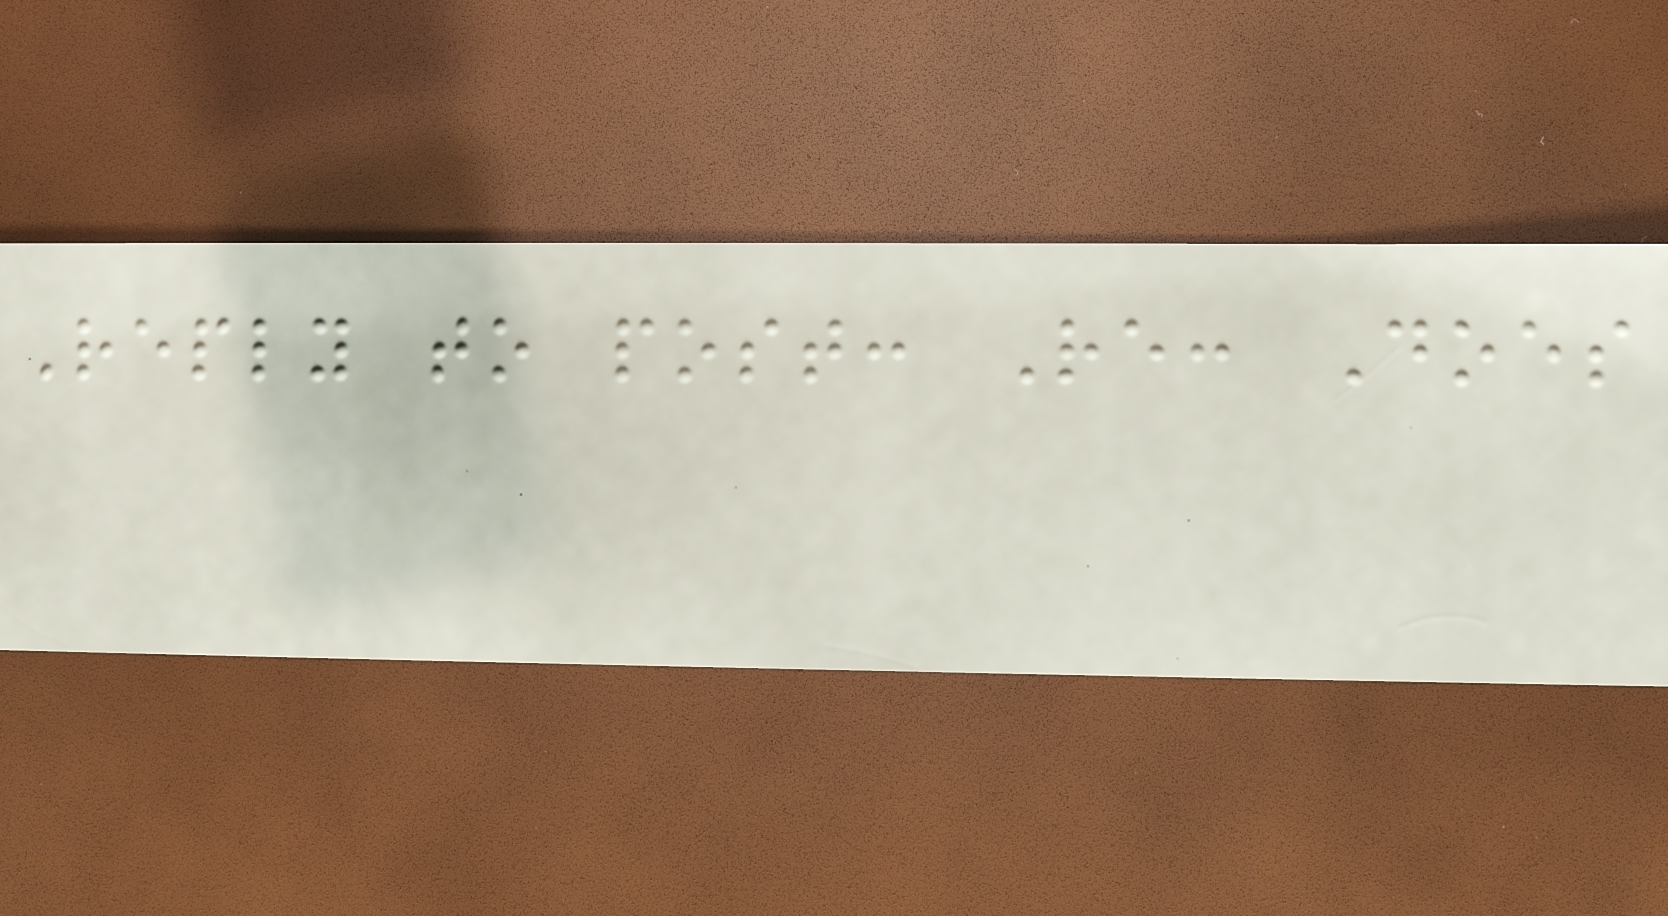Reply to post: Re: Does
